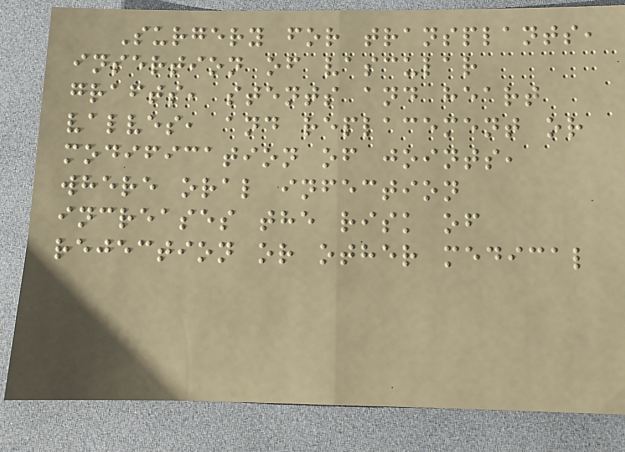Surgery for transplants,
insertion of vascular
grafts, stents and heart
valves, and replacement or
modification of joints,
where oral infection
increases the risk of
rejection or other medical
